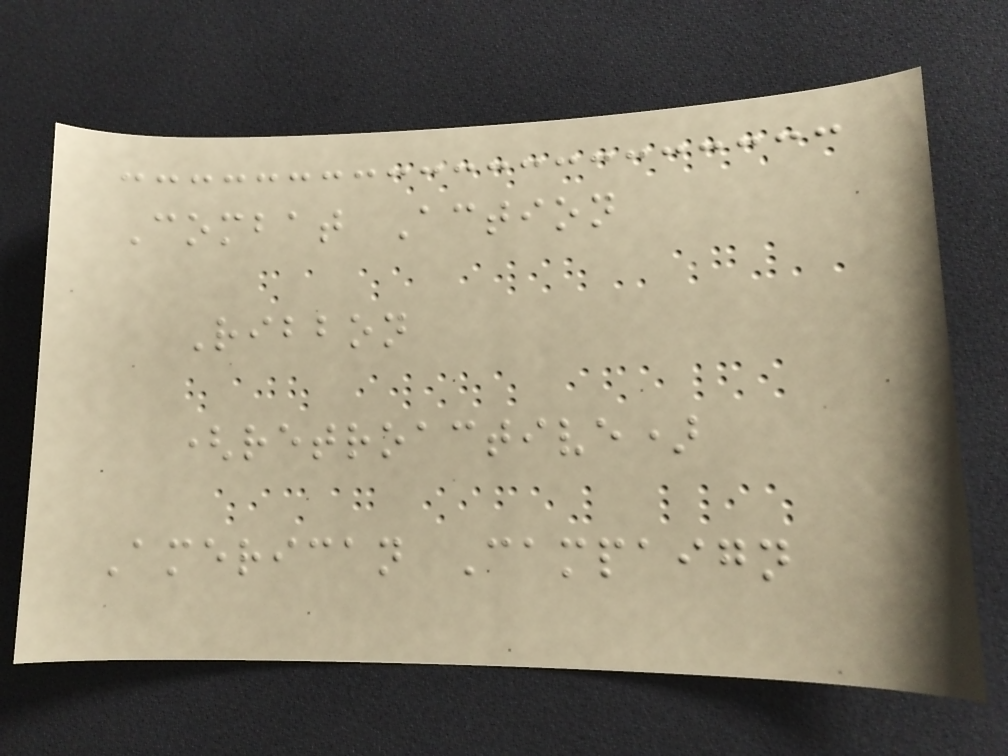Combat Action
Ribbon
(retroactive)
American Campaign
